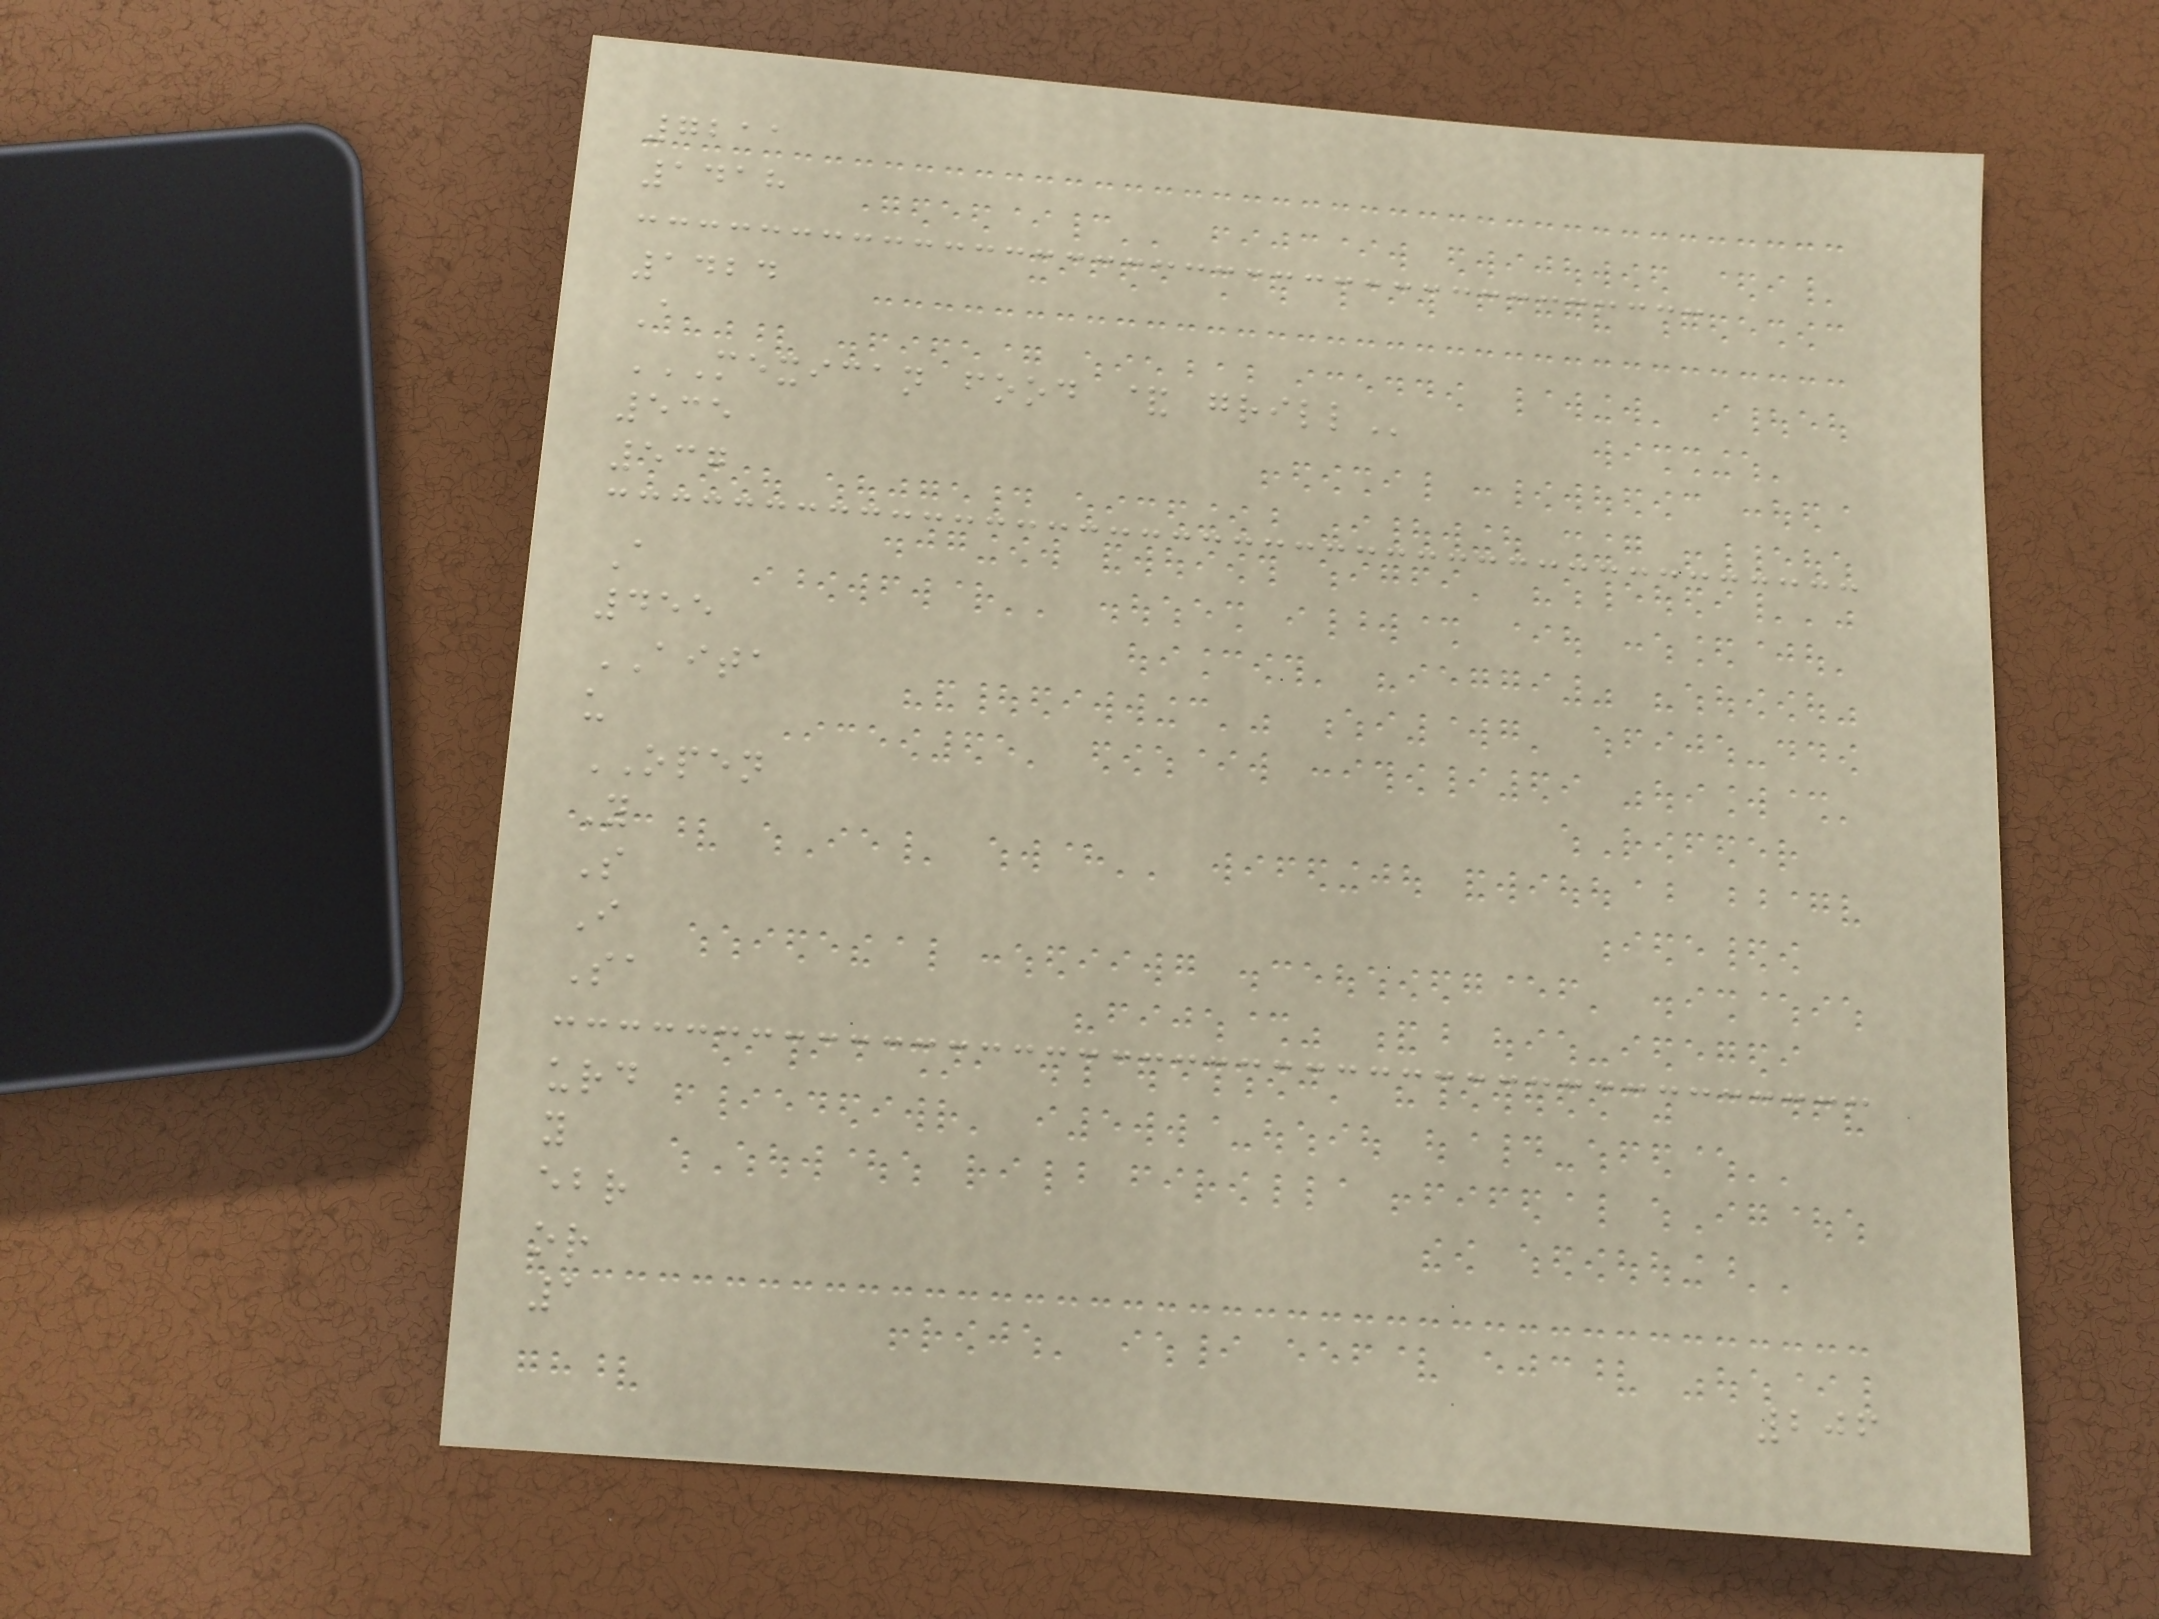7211
1418
1424
A
MEXICAN FOOD & GRILL
535
537
A
455
AITA
u
OPEN
Y
S
I
Sa
urd
y
ebr
or
1
206
